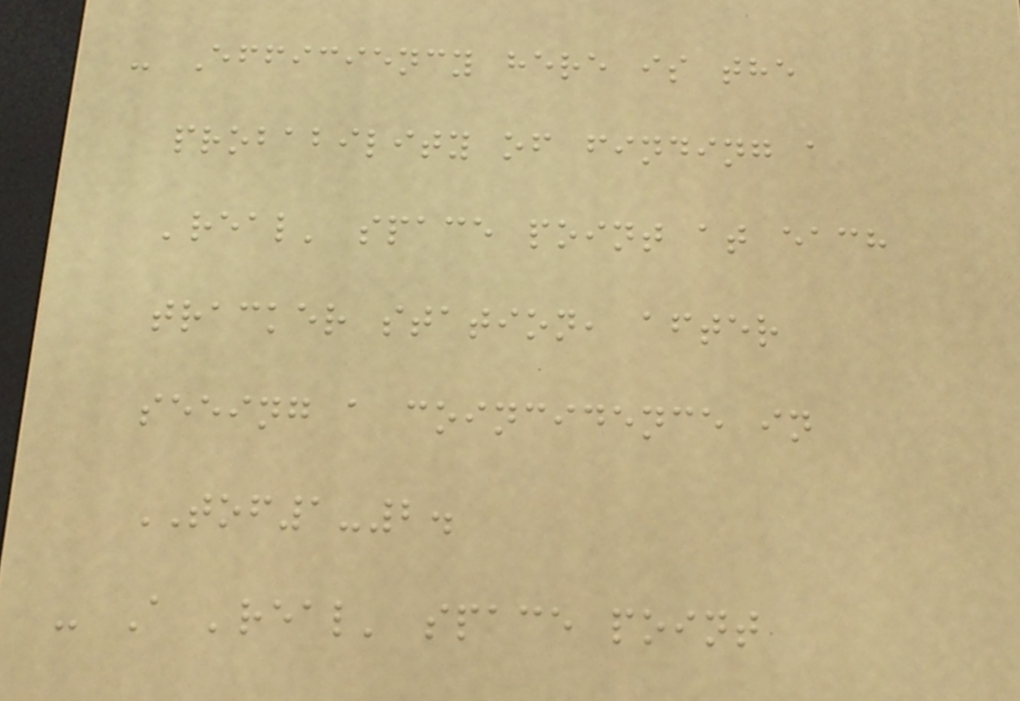- Efficiency here is the
probability of finding a
'real' space point at each
tracker station, after
seeing a coincidence in
TOF1-2.
- A 'real' space point
